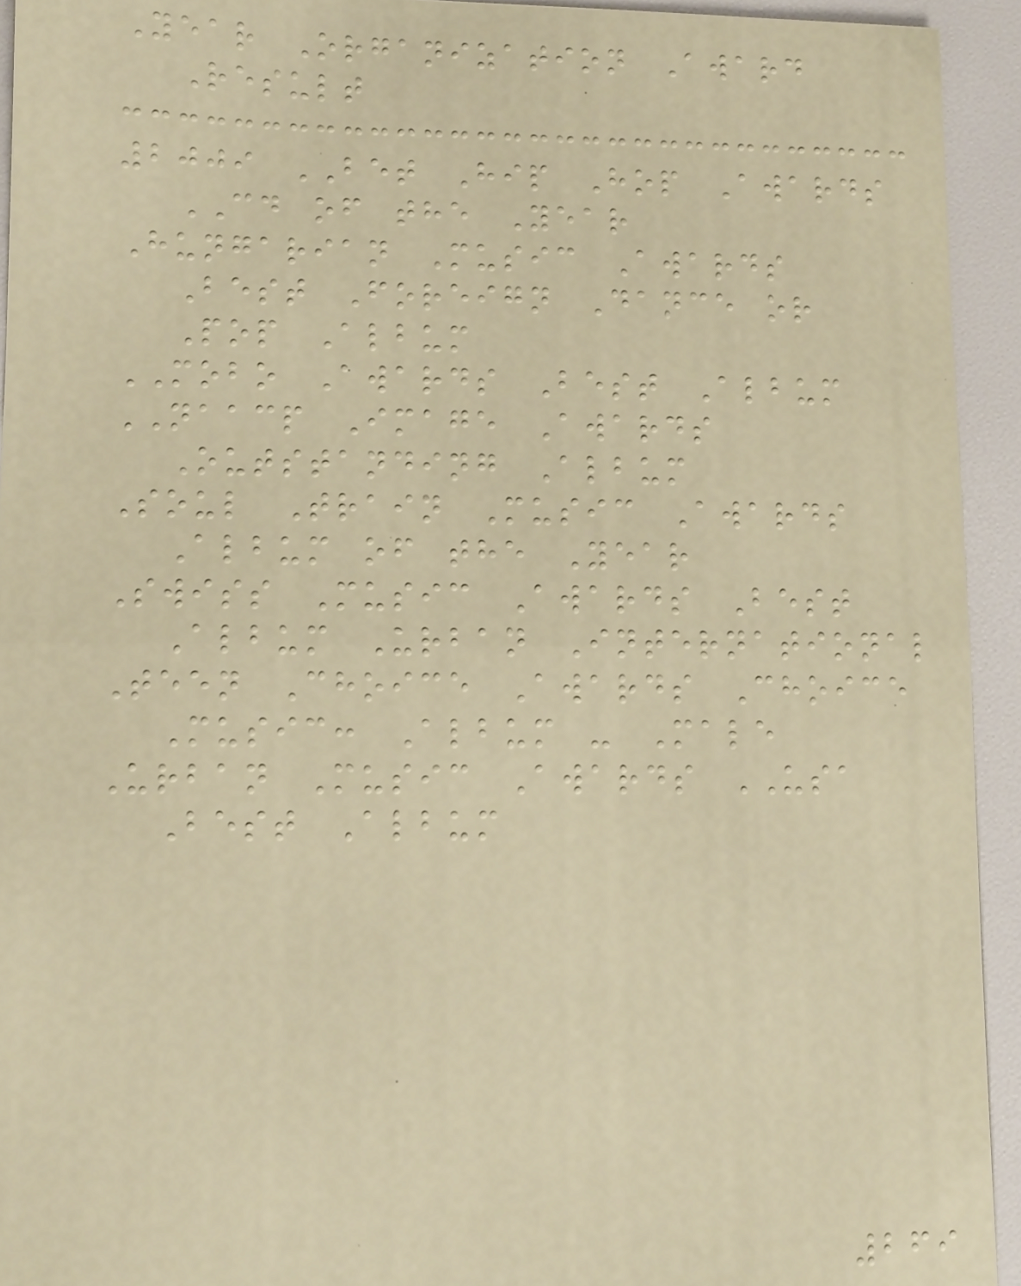Year Organization Award
Result
2009 BET Hip Hop Awards
CD of the Year
Hungarian Music Awards
Best Foreign Dance or
Pop Album
MOBO Awards Best Album
NAACP Image Awards
Outstanding Album
Soul Train Music Awards
Album of the Year
Swiss Music Awards Best
Album Urban International
Teen Choice Awards Choice
Music: Album - Male
Urban Music Awards USA
Best Album
269
